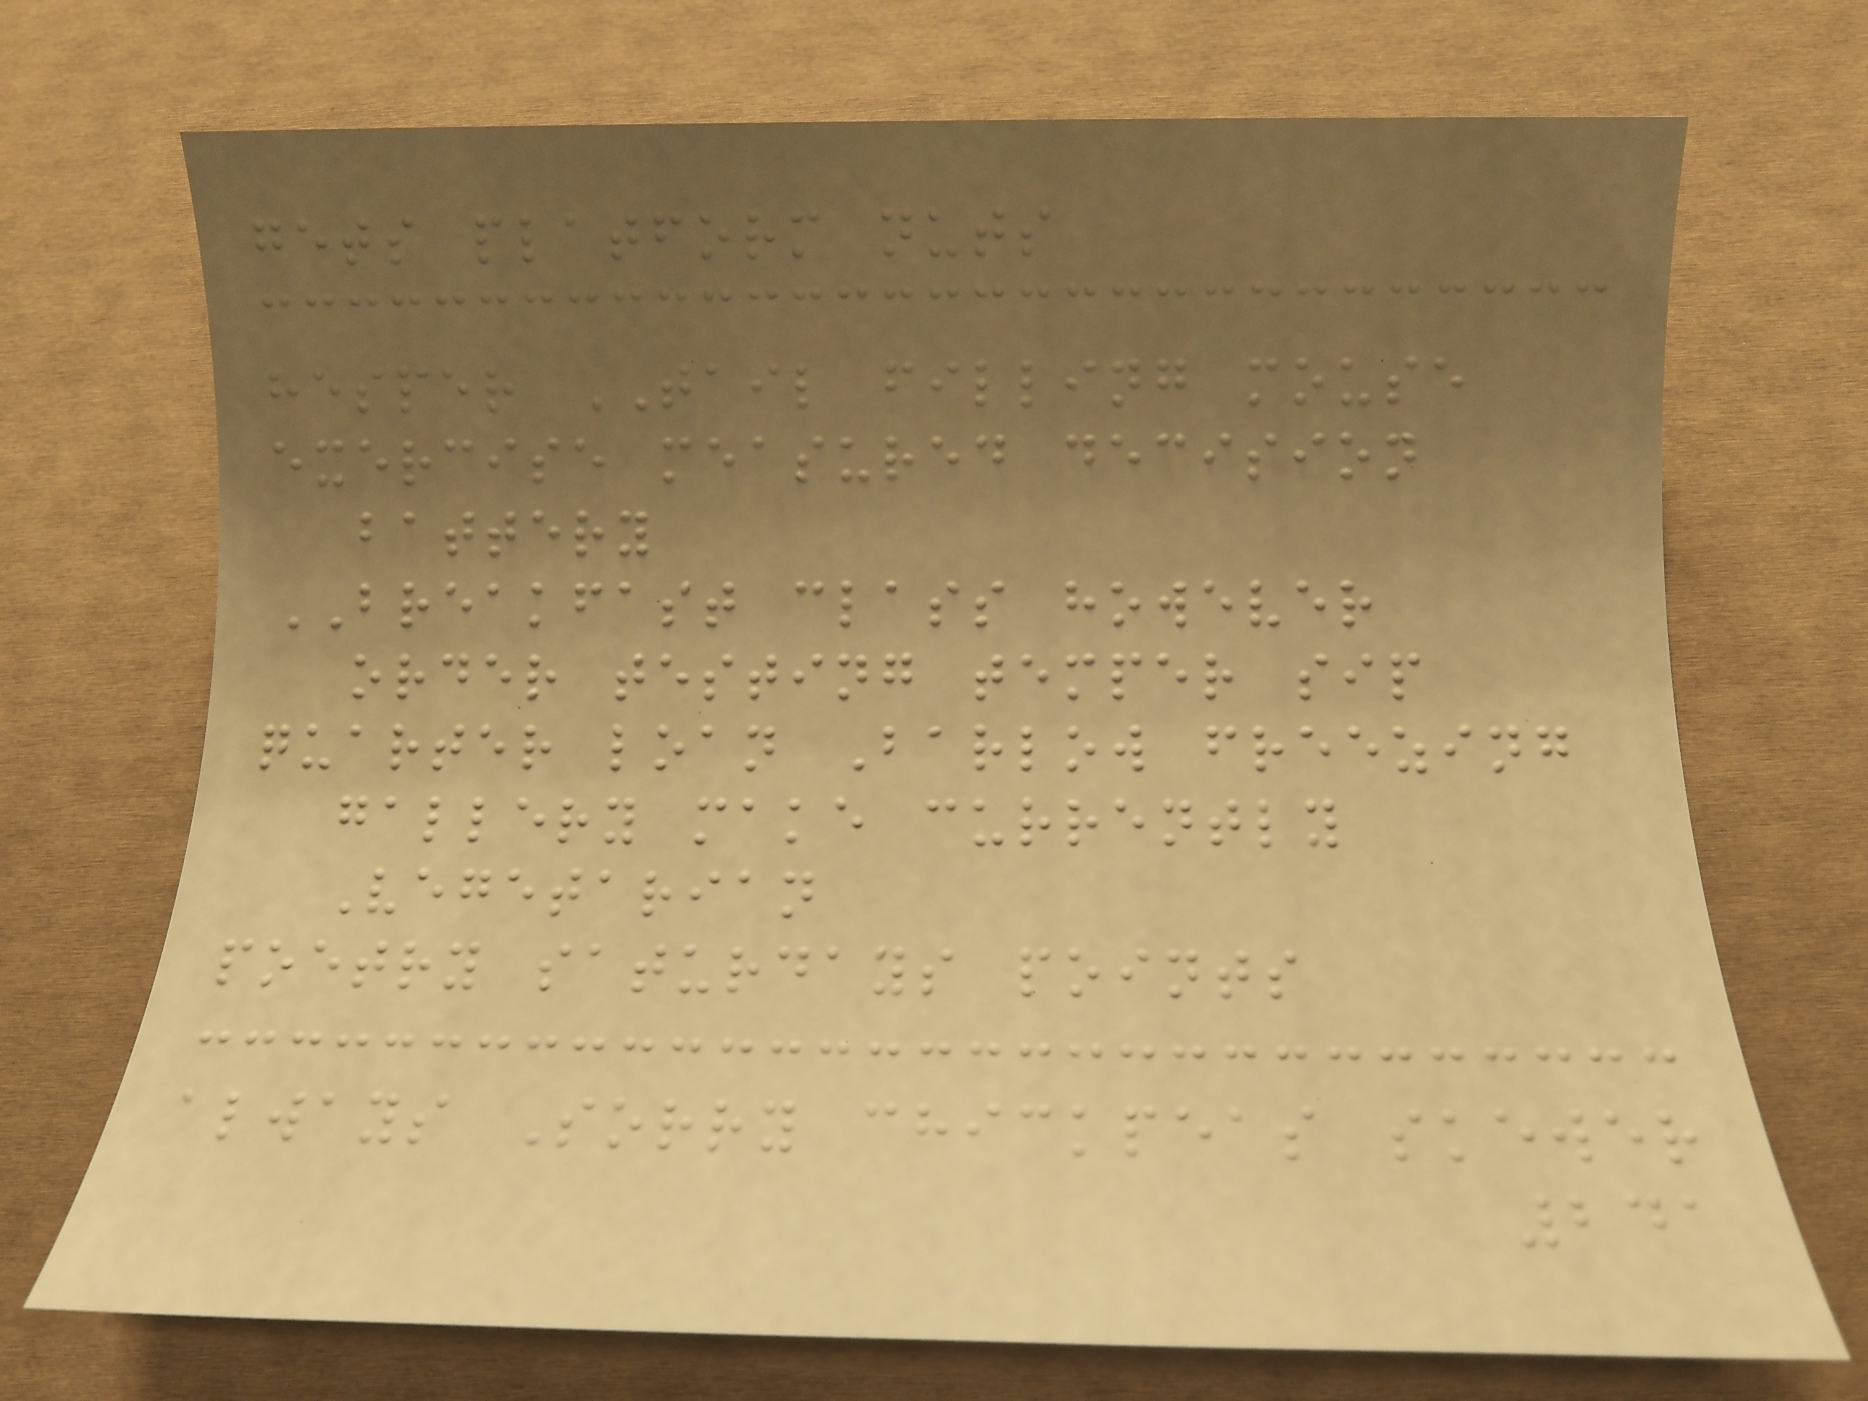gets platform nuts
hesper TAIL filling mouse
exercise measured decision
battery
BREAKFAST class however
order testing temper sip
quarter loan Barlow freezing
gallery make currently
Vegetarian
poetry saturdays points
always Sorry chickpeas skewer
241
